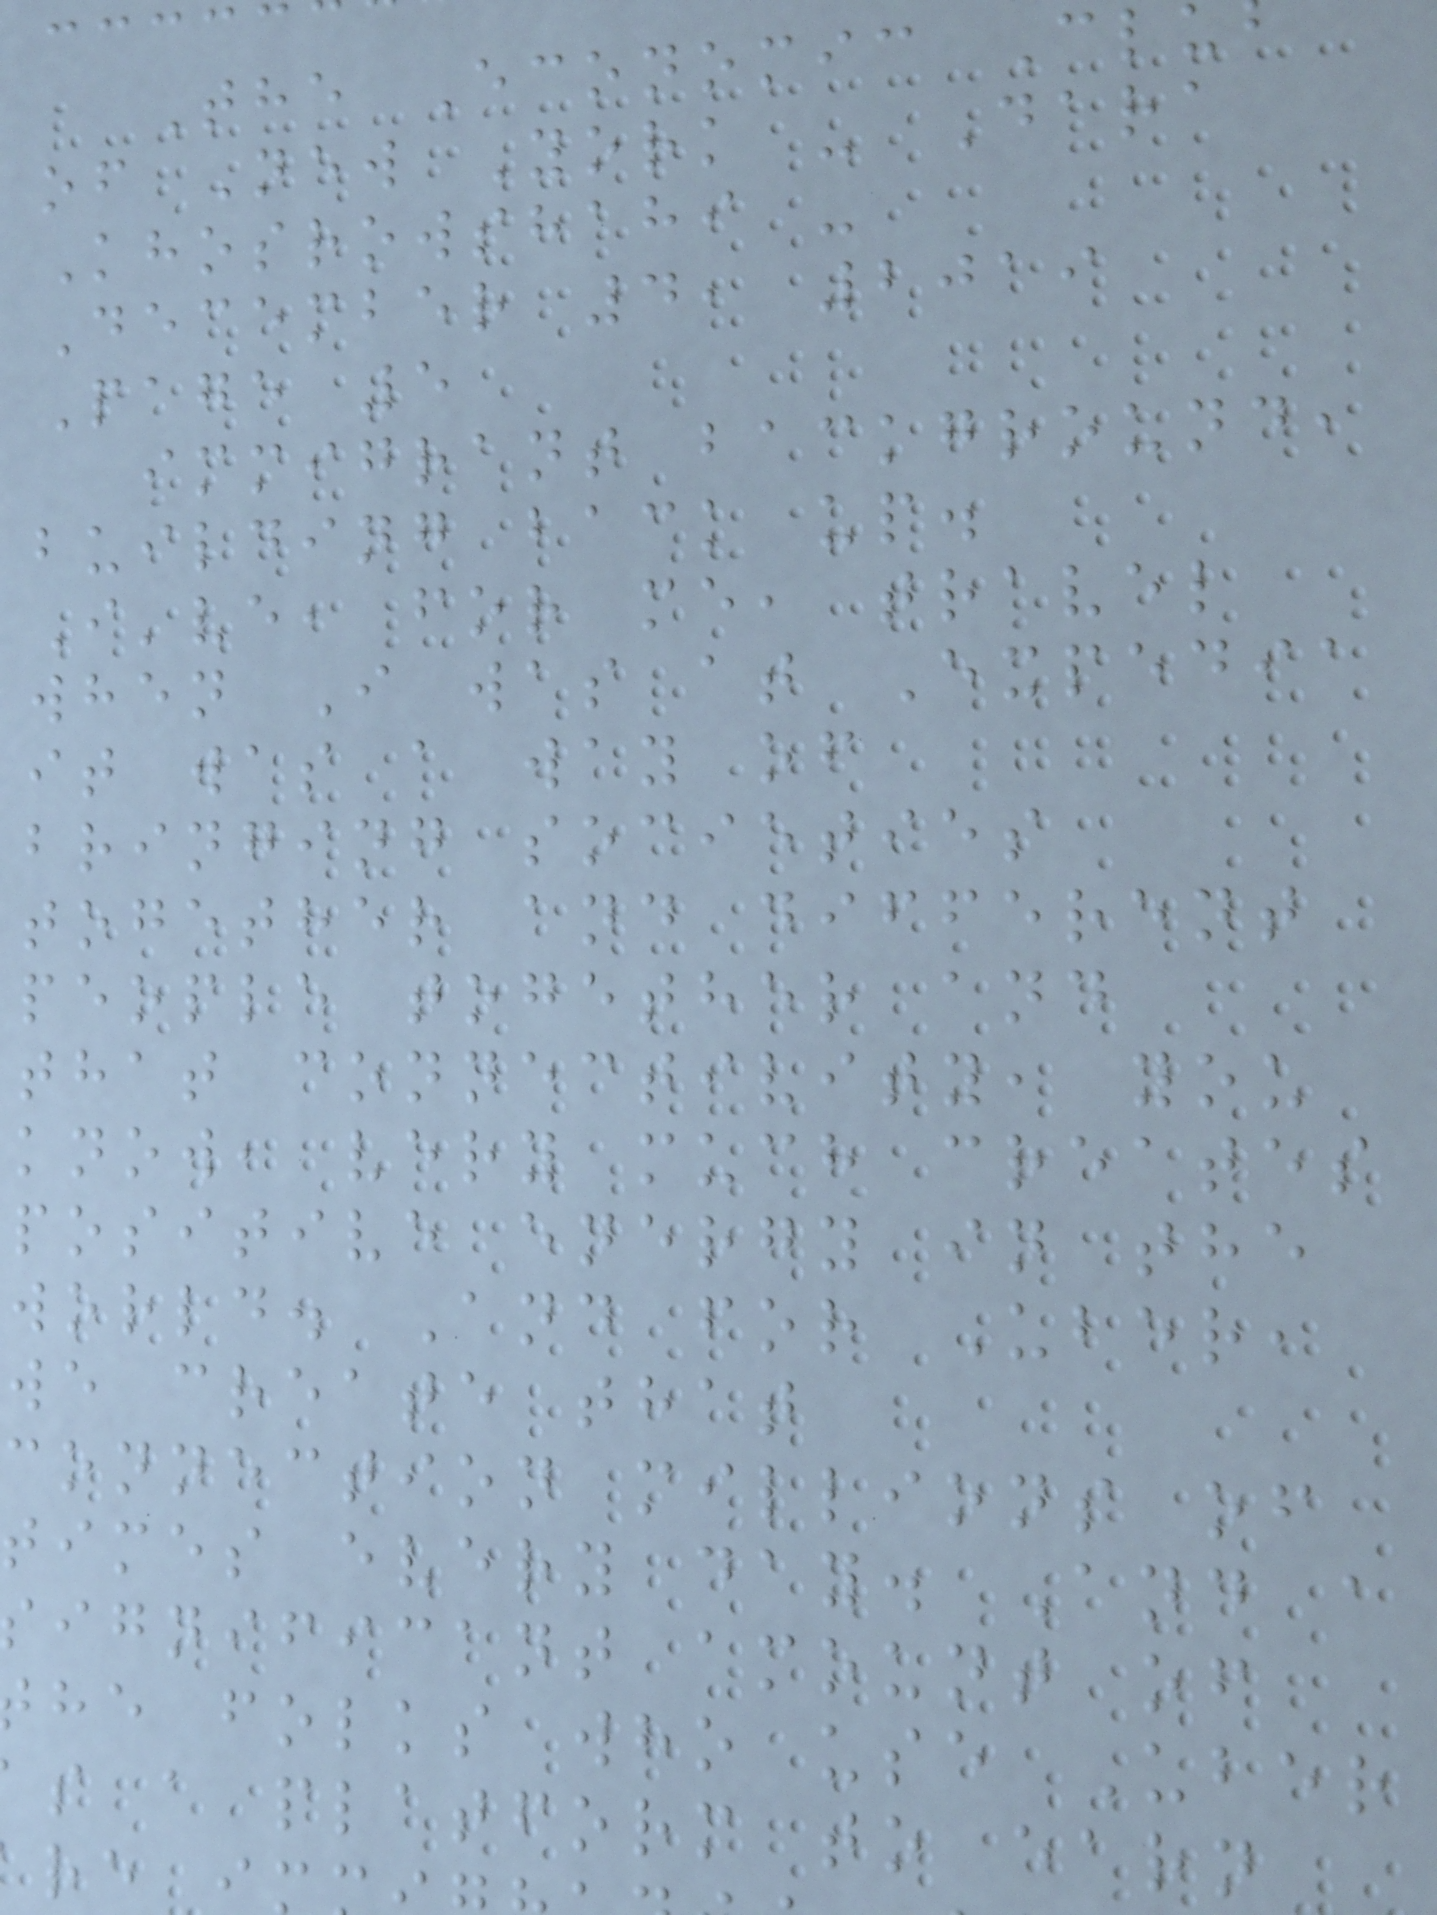The Economic Cl
of New York - Dara
Khosrowshahi -
December 4, 2019
Page 5
immigrant background,
building back up.
I've, for me, travel
when I was at Expedia
it was a way of
bringing societies
together and different
people together and
that connectivity, you
know, very much creates
positive energy in the
world. And for Uber,
we create that
connection millions of
times every day. And a
ignificant amount of
he folks who use Uber
s a platform to earn
